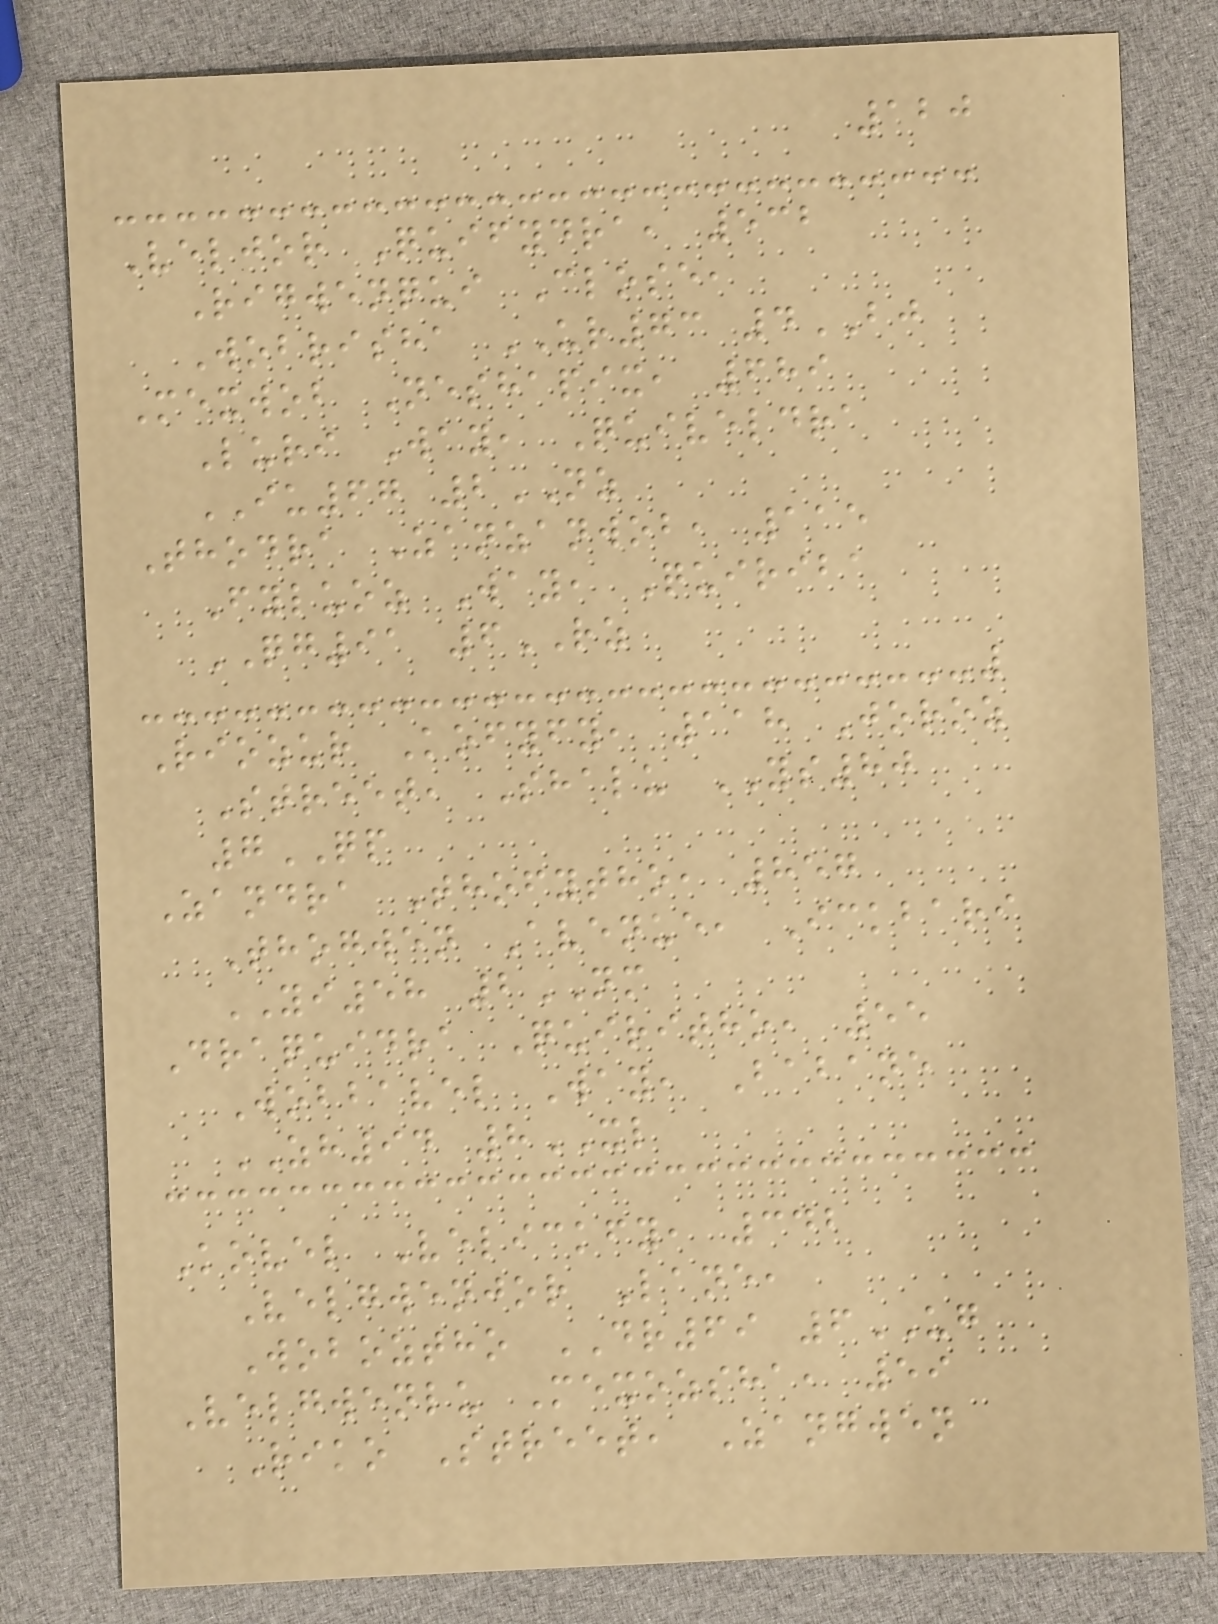120
Veljor Quifydra, 532
Rigwenqui Close,
Wobrisha UR73 4BJ
Mexwob Neshapix, 689
Luri Way, Quiveldra
IU67 2NZ
Thodra Zanzanwob, 115
Fyluoz Way, Quiriba
QG91 6RZ
Riozur Kofyfy, 118 Joroz
Street, Shalu YS80
7QP
Zandra Thofytho, 857
Thogwen Avenue, Ickbari
YI58 2NM
Draquidra Quiritho, 55
Wobbavel Way, Babane
ZH94 8XL
Kovel Velickfy, 342
Velgwenjor Lane,
Woboztho DR69 6UG
Velgwenlu Mexozsha, 59
Riko Street, Zangwen
